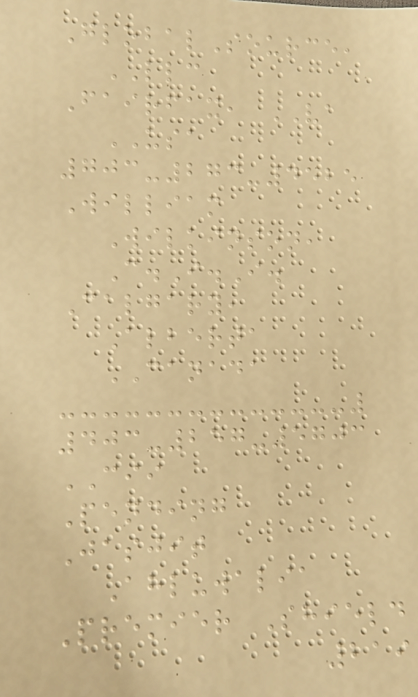GlobalSource,
LLC
Fairfax, VA
USA
703-273-4525
William
Wilkinson,
C.I.I.
Calgary,
Alberta
CANADA
403-257-5703
CII
Pending
Jasjit
Ahluwalia
Premier Shield
219
